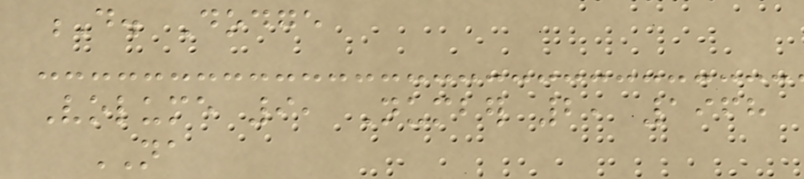D. Dodge
Volume 9, Number 2, 1968
NA
